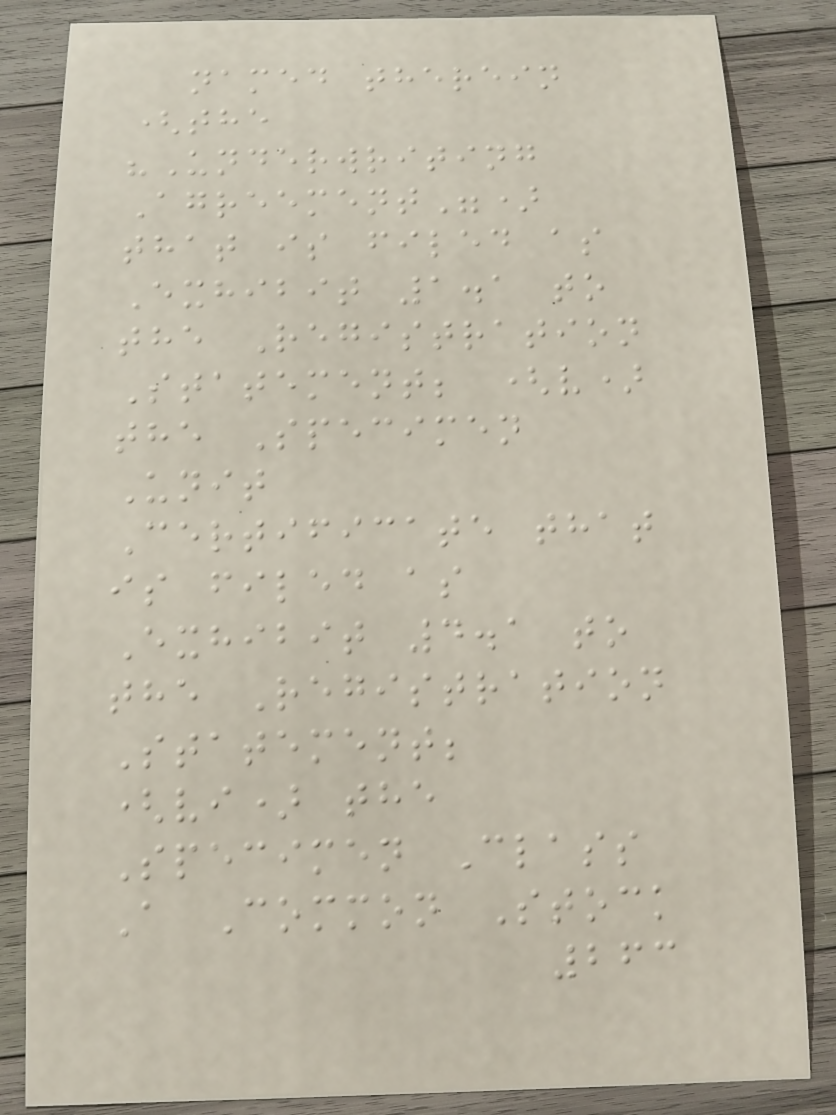named therein
(the
"Underwriting
Agreement")
that is filed as
Exhibit 1.1 to
the Registration
Statement; (v)
the Specimen
Unit
Certificate that
is filed as
Exhibit 4.1 to
the Registration
Statement;
(vi) the
Specimen Class
A Common Stock
263
